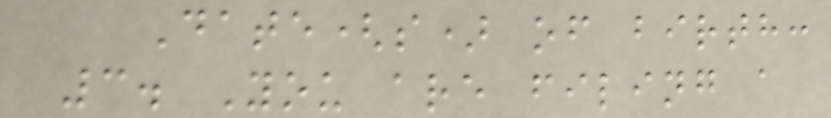Date(s) of birth:
3. You are filing a
